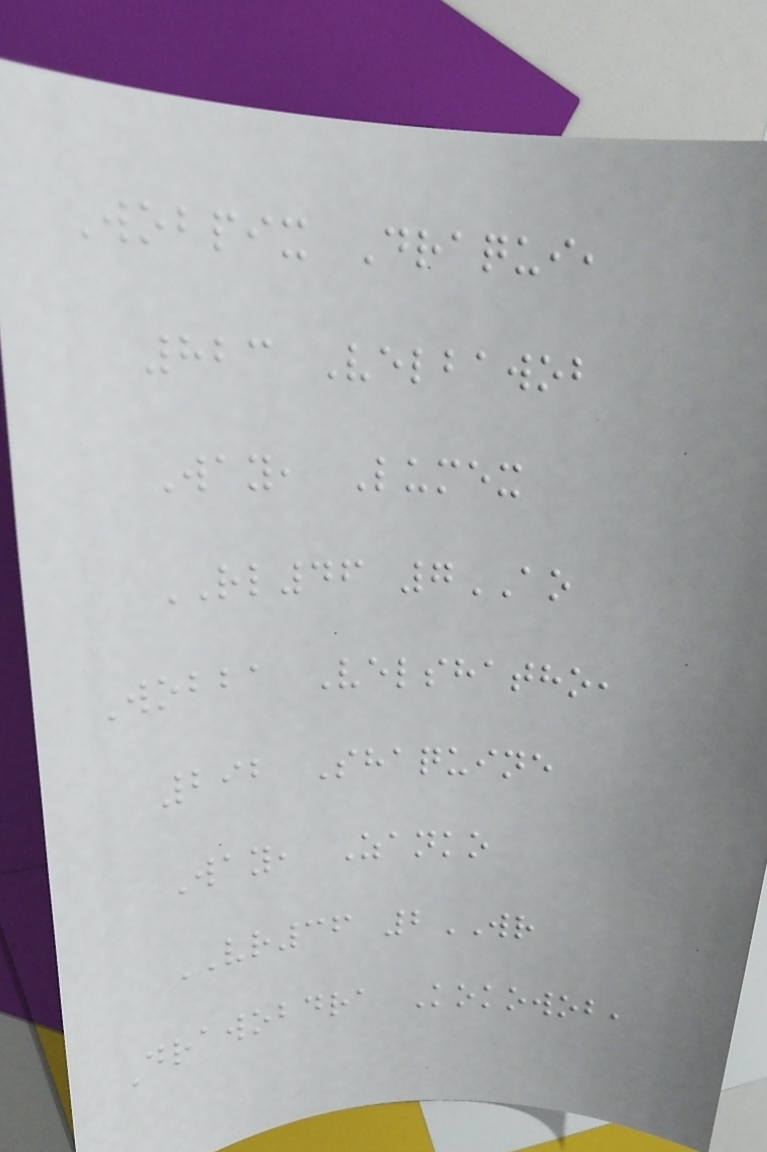Wobpix Draqui,
823 Velbawob
Way, Lumex
RL46 7AO
Wobba Velshatho,
292 Shaquine
Way, Zanko
VR36 2WR
Drawobdra Kokowob,
